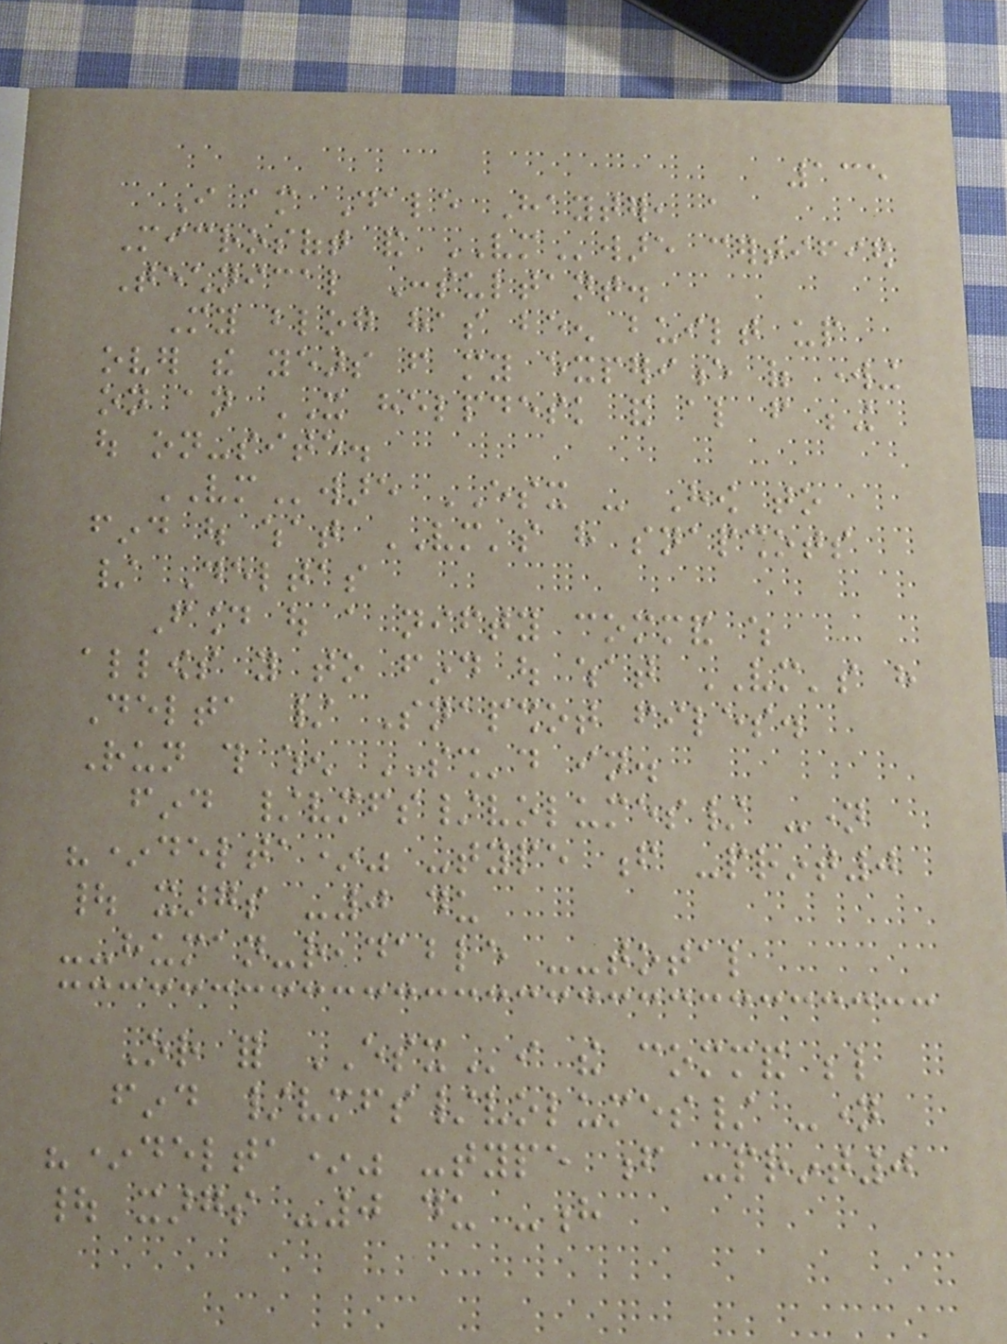135
I am Dale Hayter, a
Microsoft and VMware certified
Technical Consultant.
My blog has been built up
over the years from my experience of working
on an IT helpdesk and also from being
out on-site.
VMware ESX - How to
find out what VM's have snapshots
/ Deltas
Found out a nifty command which
allows you to find out what VM's have
Delta / Snapshot files.
Run this when SSH'd in.
find /vmfs/volumes/ -name
"*delta*" -type f -print0
| xargs -0 du
--human-readable --total
Or for ESXi the command below
find /vmfs/volumes/ -name
"*delta*" -type f -print0
| xargs -0 du -h
